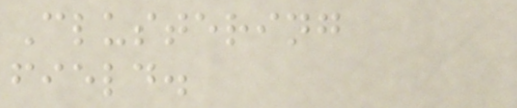Clustering
field.
